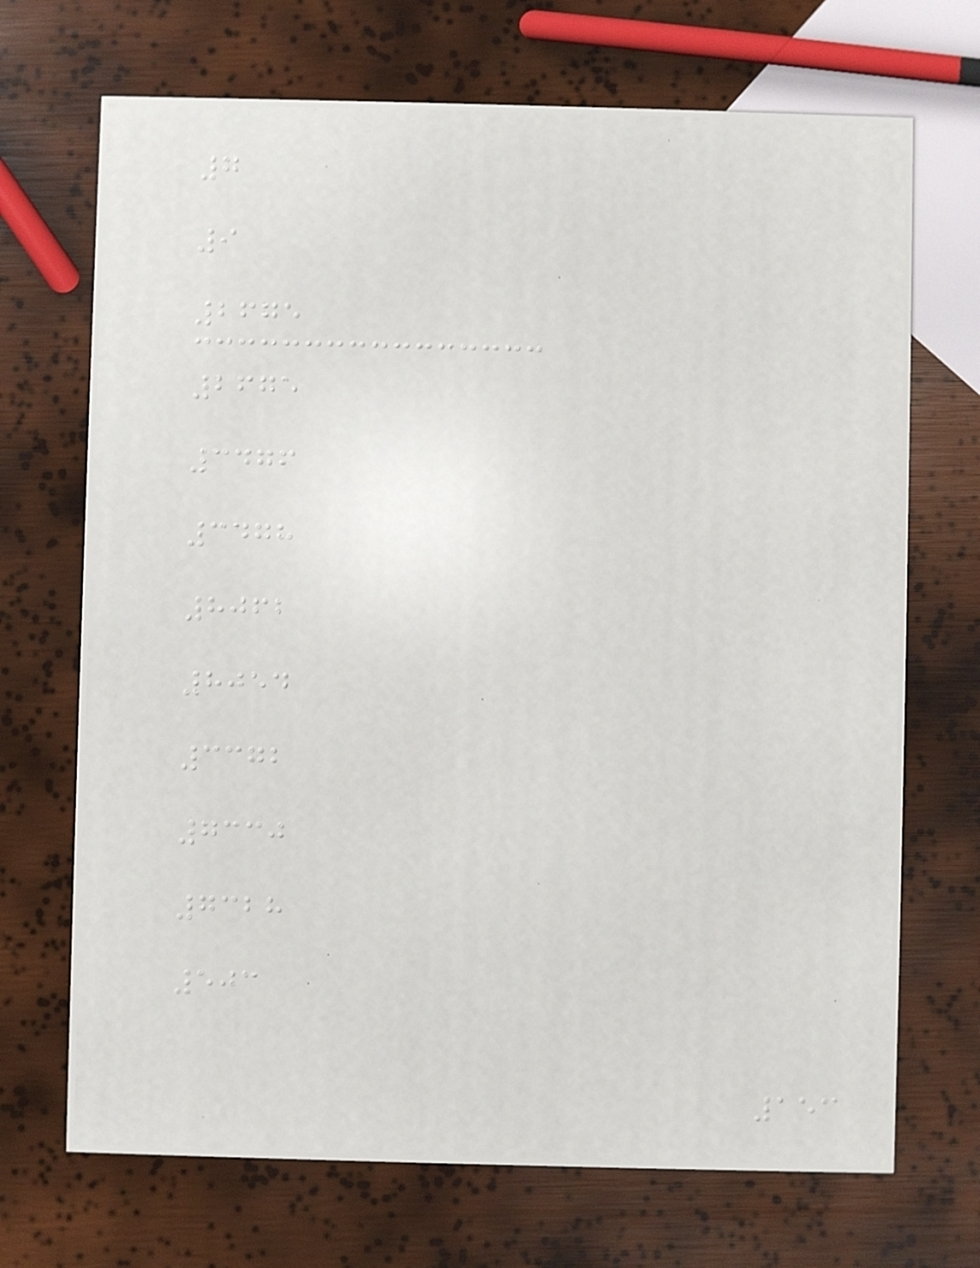7
9
2675
2675
3476
3478
8062
8054
3372
7330
7328
503
153
